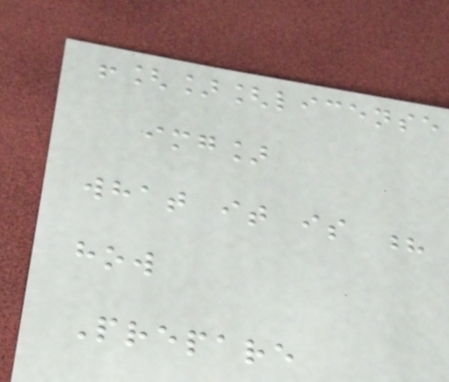![][license
img]
what it is ?
how
Prepare
